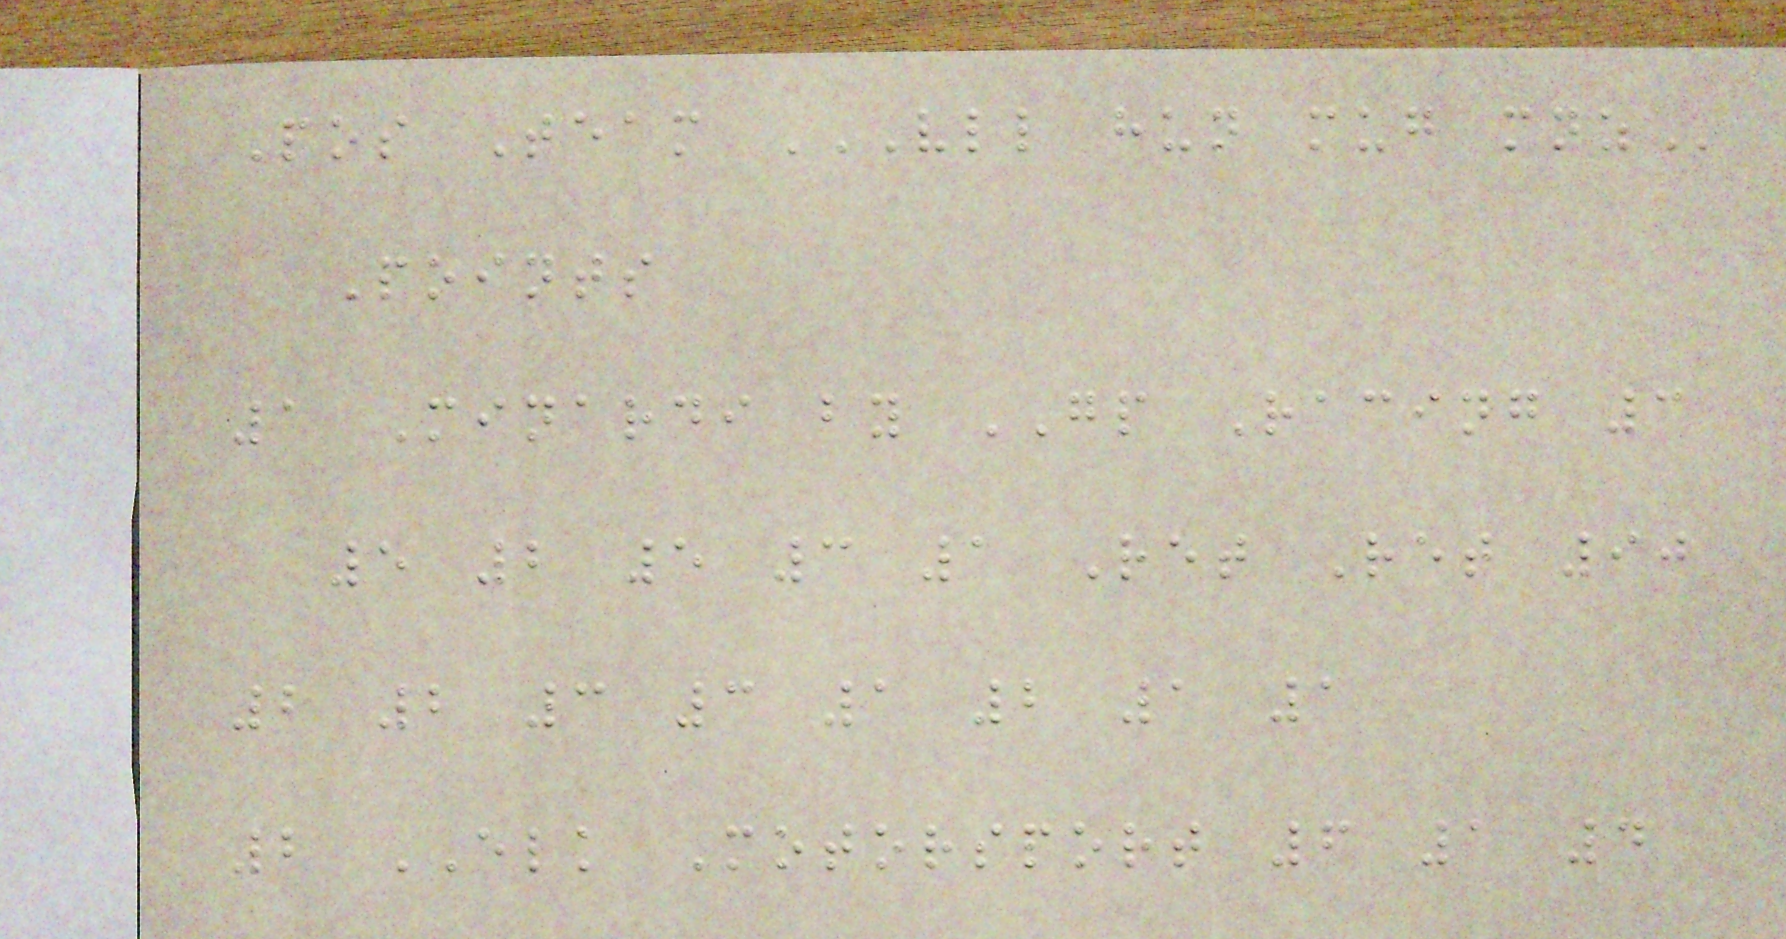Pos Team VLL HUN MUG MNZ
Points
1 Minardi by GP Racing 3
5 2 5 3 1 Ret Ret 90
2 2 3 3 1 2 1 1
2 ELK Motorsport 6 1 4
